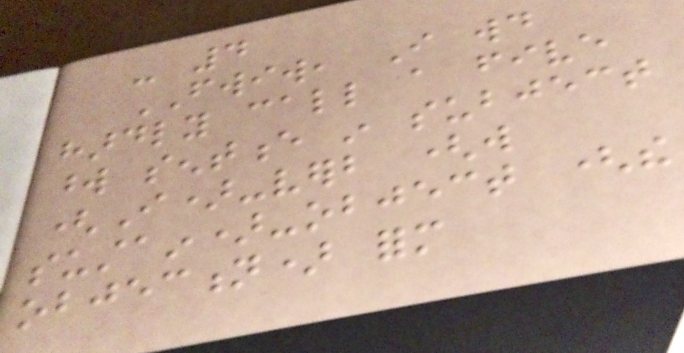- 4
FWIW, I would
hardly call a five
word sentence in subject
(I)-verb (will
sustain)-object (the
objection) form
